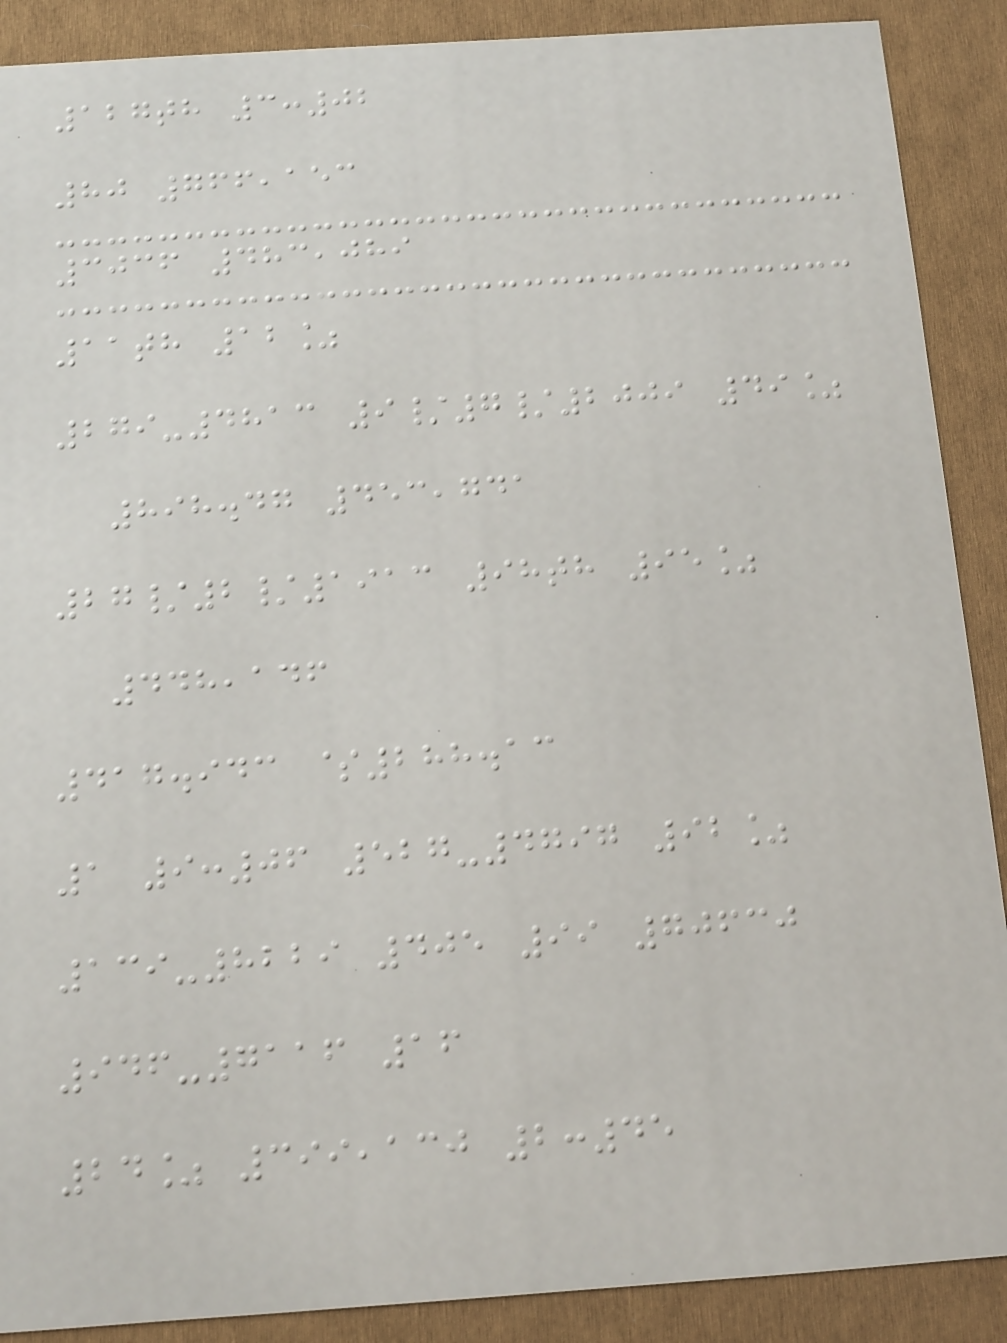127th 3:02
80 766,153
3036 483,089
11th 12%
279-4813 9/7/2009 49%
898.47 453,741
27/2/1913 98th 95%
448,146
417.943 $288.13
1 9:06 527-4797 92%
139-8229 405 99 70630
946-7116 16
24% 399,130 2:45
